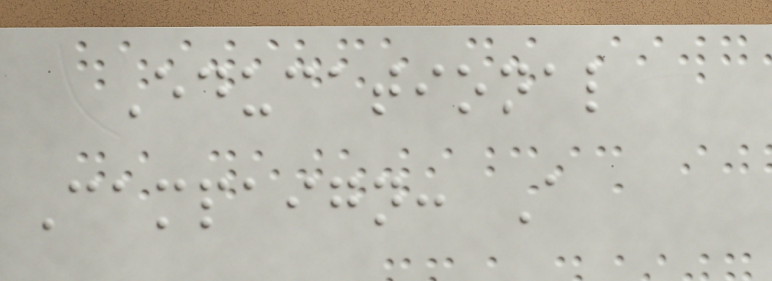Educational
Campaign: A
